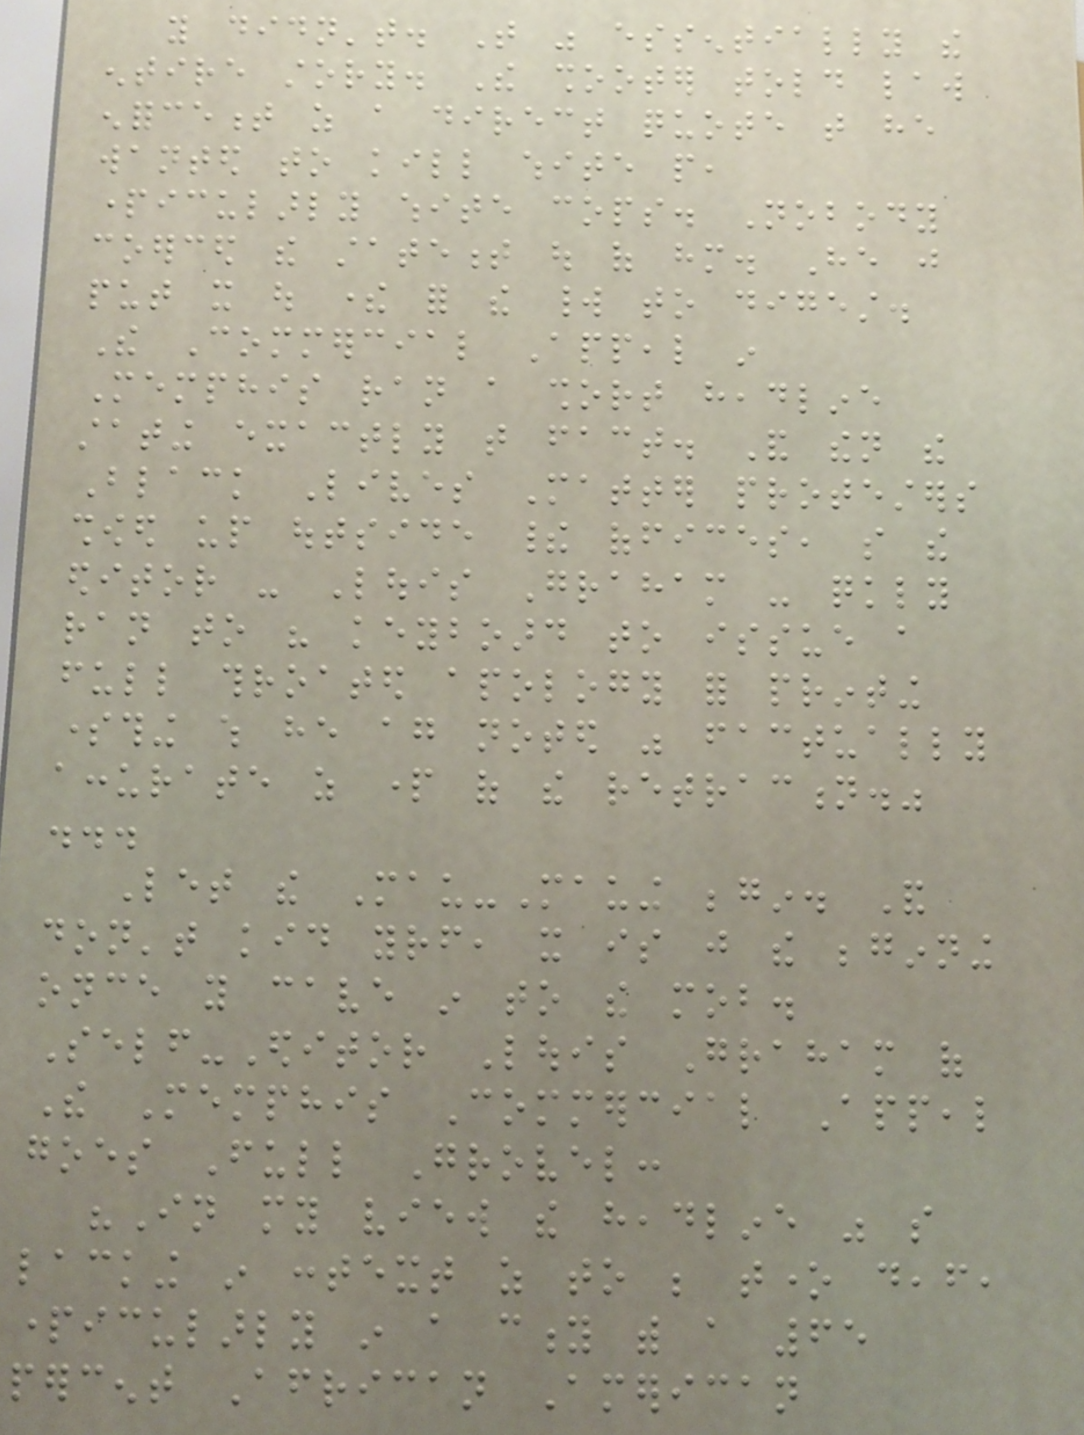you didn't. That was essentially the
entire story. The shooter told law
enforcement as a direct quote that he
wanted to kill white people,
particularly white cops. Nobody
coerced the statement out of him. He just
put it out there for the world to digest.
The Commercial Appeal in
Memphis ran a short headline
stating exactly that fact. And then the
Black Lives Matter protesters
showed up outside their offices, so the
editor - Louis Graham - quickly
ran to his keyboard to issue a
full throated apology for printing
something which he again noted was factually
accurate as part of the retraction."
...
Let the Mau-Mauing begin. And
don't kid yourself, it is just the beginning
once you cave in to the mob.
Self-Editor Louis Graham of
The Memphis Commercial Appeal
goes Full Grovel:
"In my view the headline was so
lacking in context as to be tone deaf,
particularly in a city with a 65
percent African American
